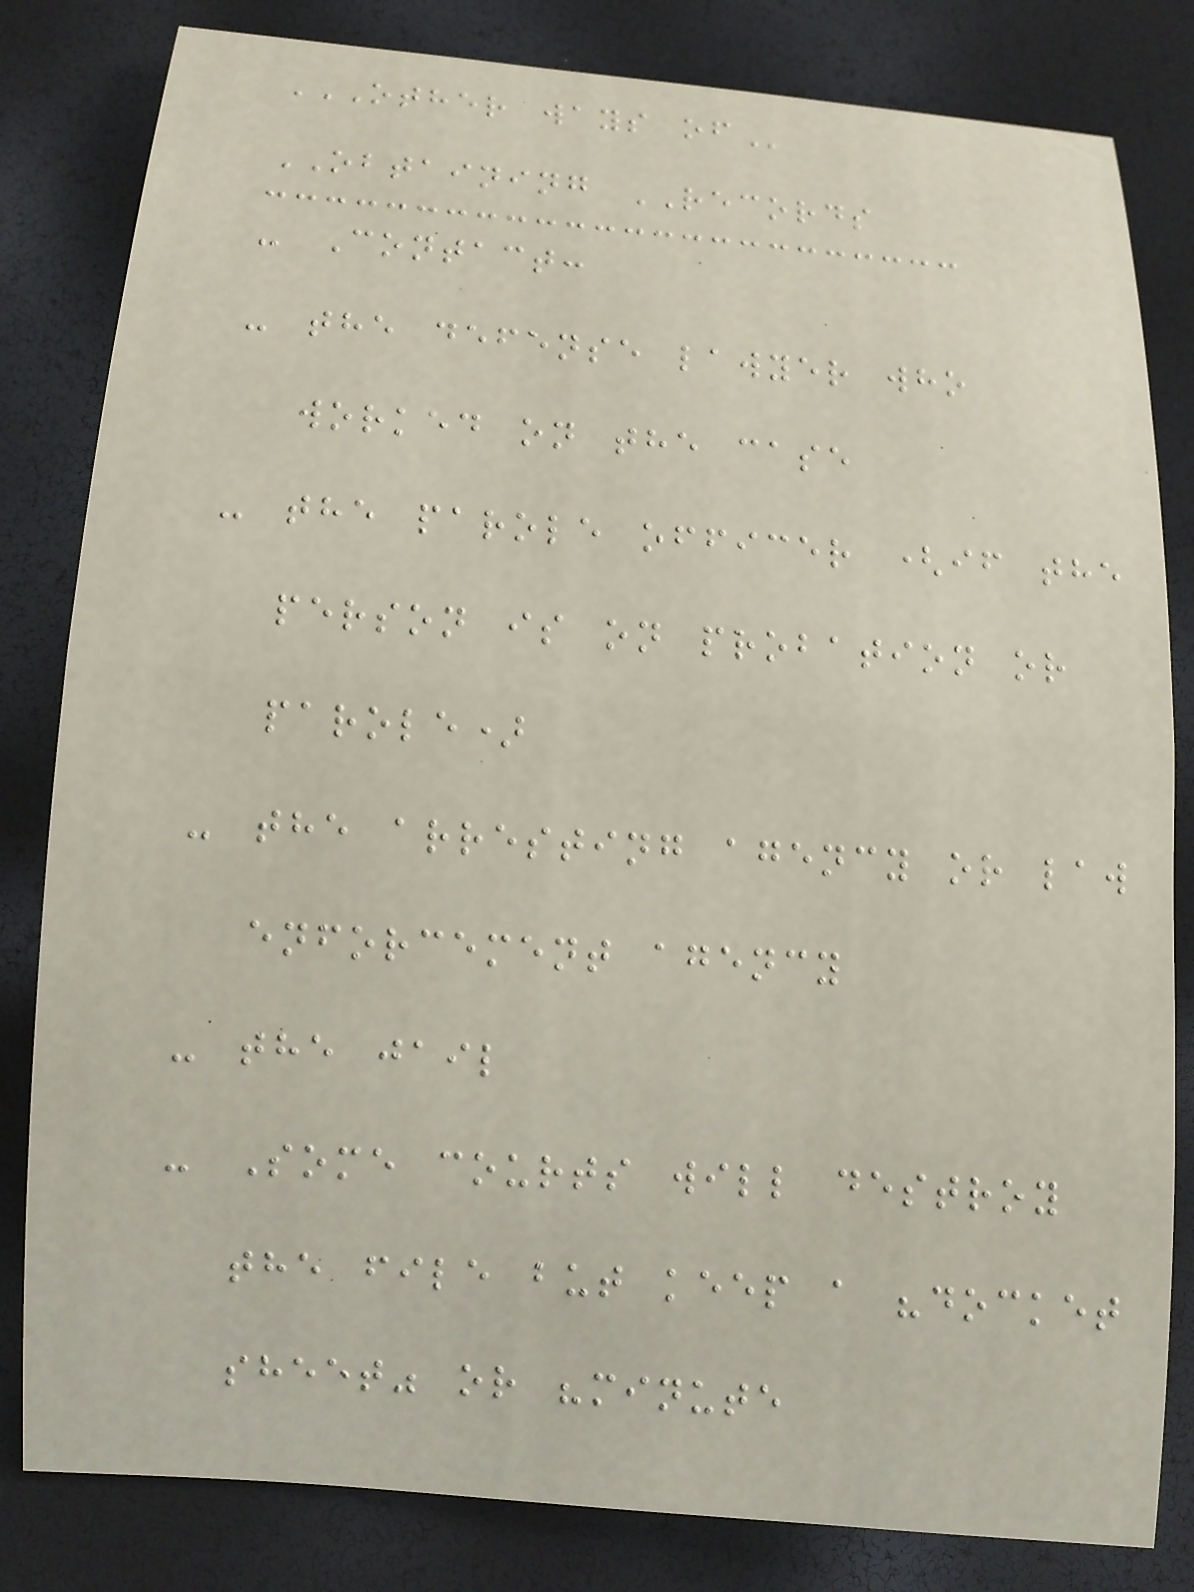OTHER WAYS OF
OBTAINING RECORDS
- Contact:
- the defense lawyer who
worked on the case
- the parole officer (if the
person is on probation or
parole)
- the arresting agency or law
enforcement agency
- the jail
- Some courts will destroy
the file but keep a "docket
sheet" or "minute
